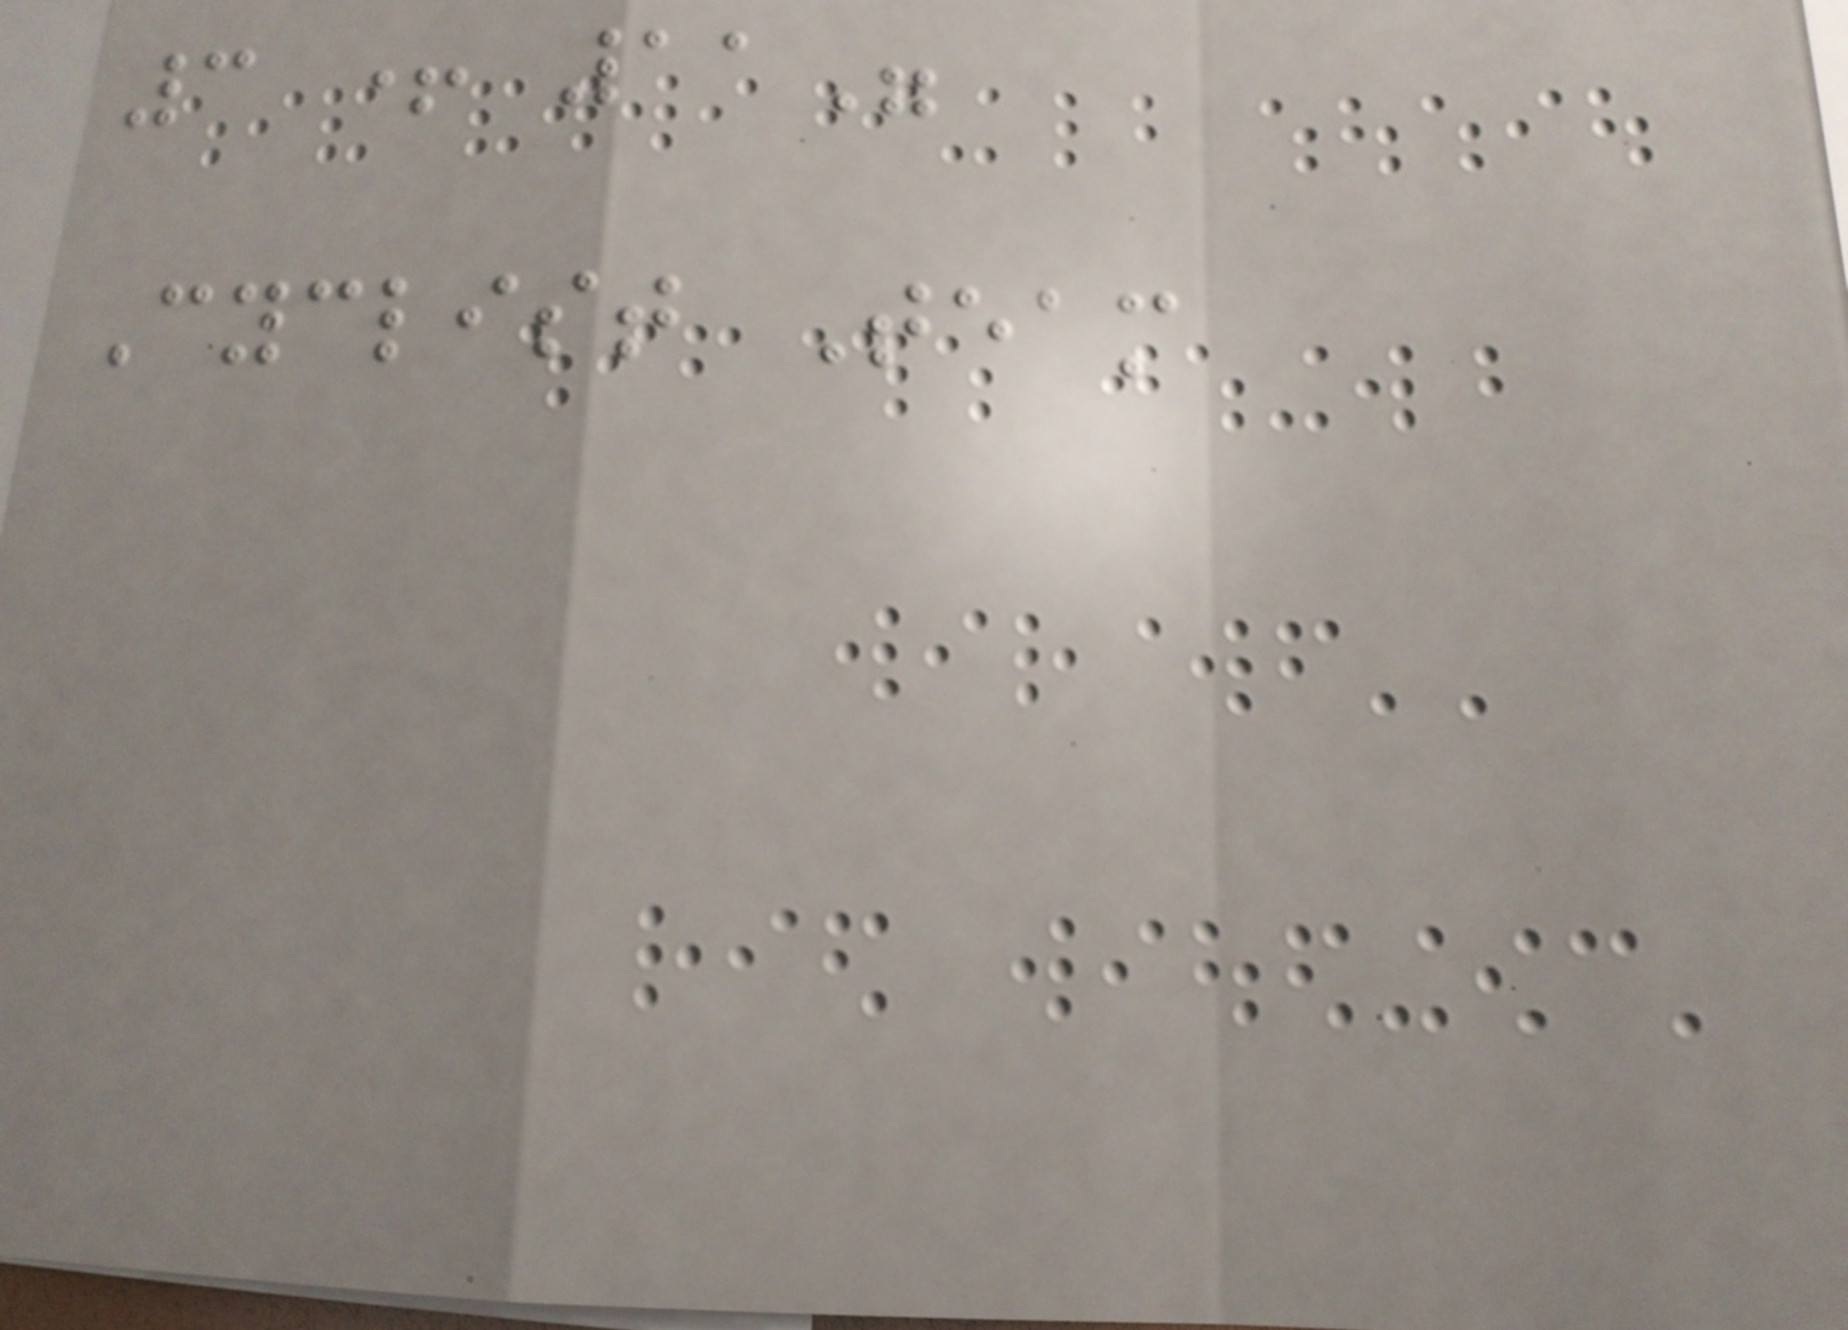3 + 11"
Cyclist Team
